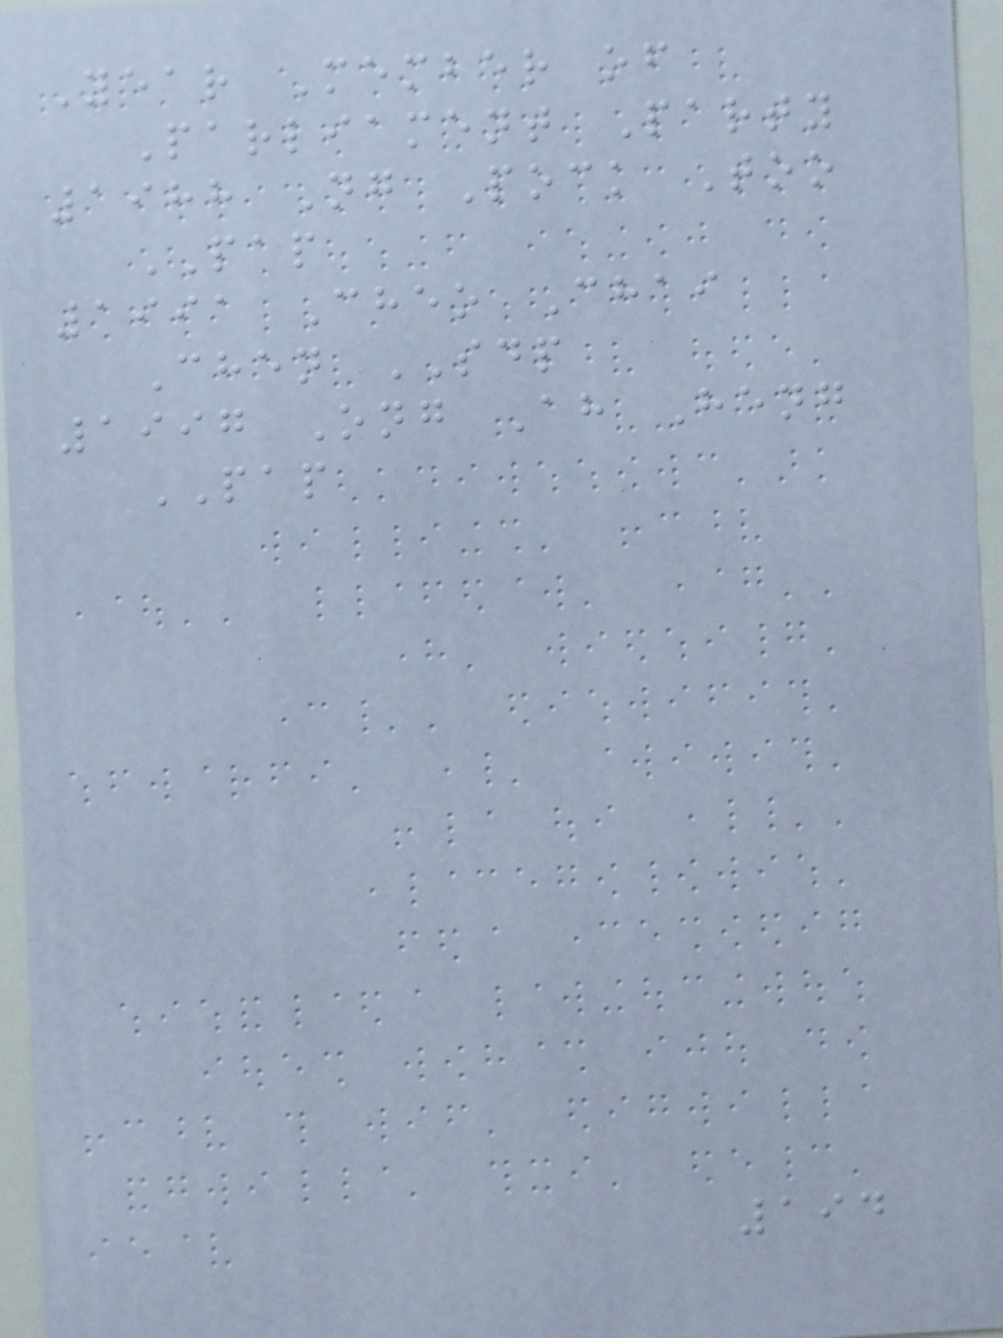Year Member of
Parliament Party
1988 Ng Pock Too
PAP
1991 Cheo Chai
Chen SDP
1997 Ong Ah Heng
PAP
194
